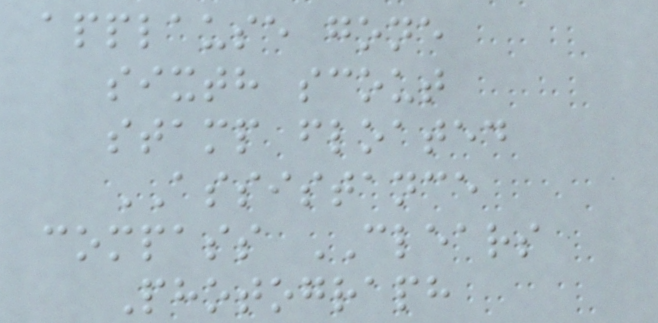applause gone
sixth scout
stamp floated
ASSISTANCE
compass CLEARS
Photograph
